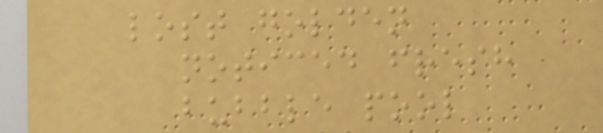lost golden
noticed fresh
bubble pool
